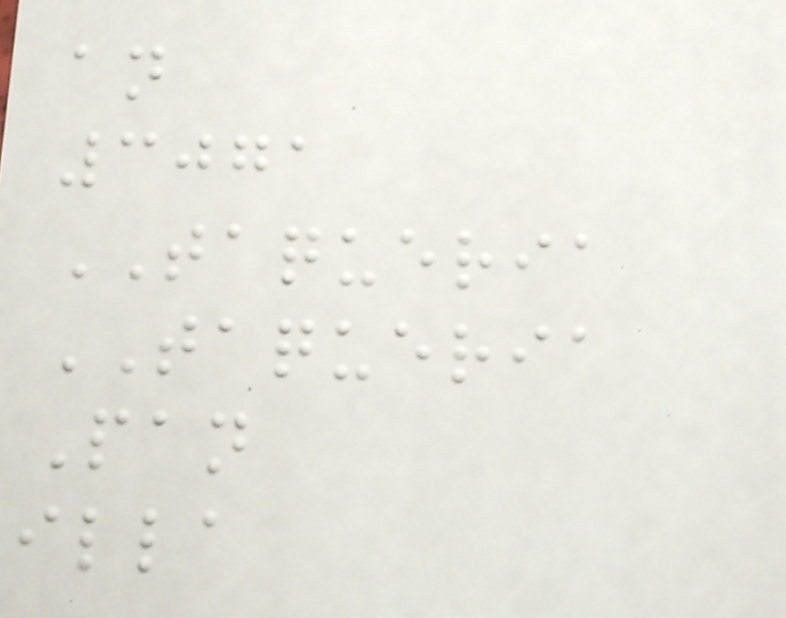an
3071
TAQUERIA
TAQUERIA
Pan
illa
